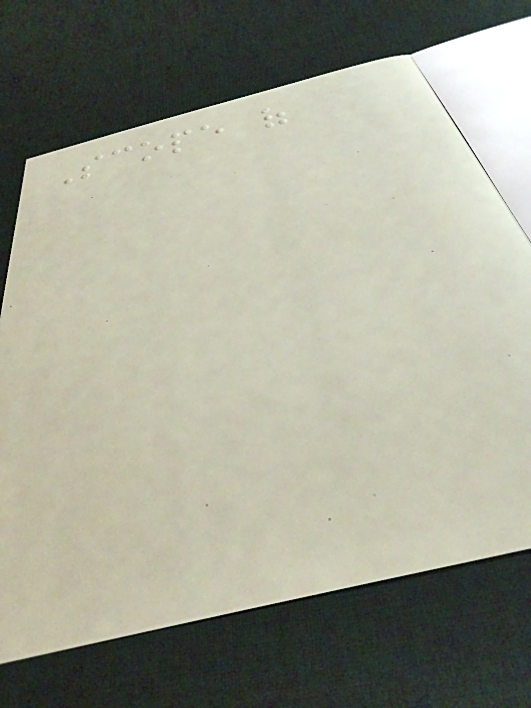Scope of
